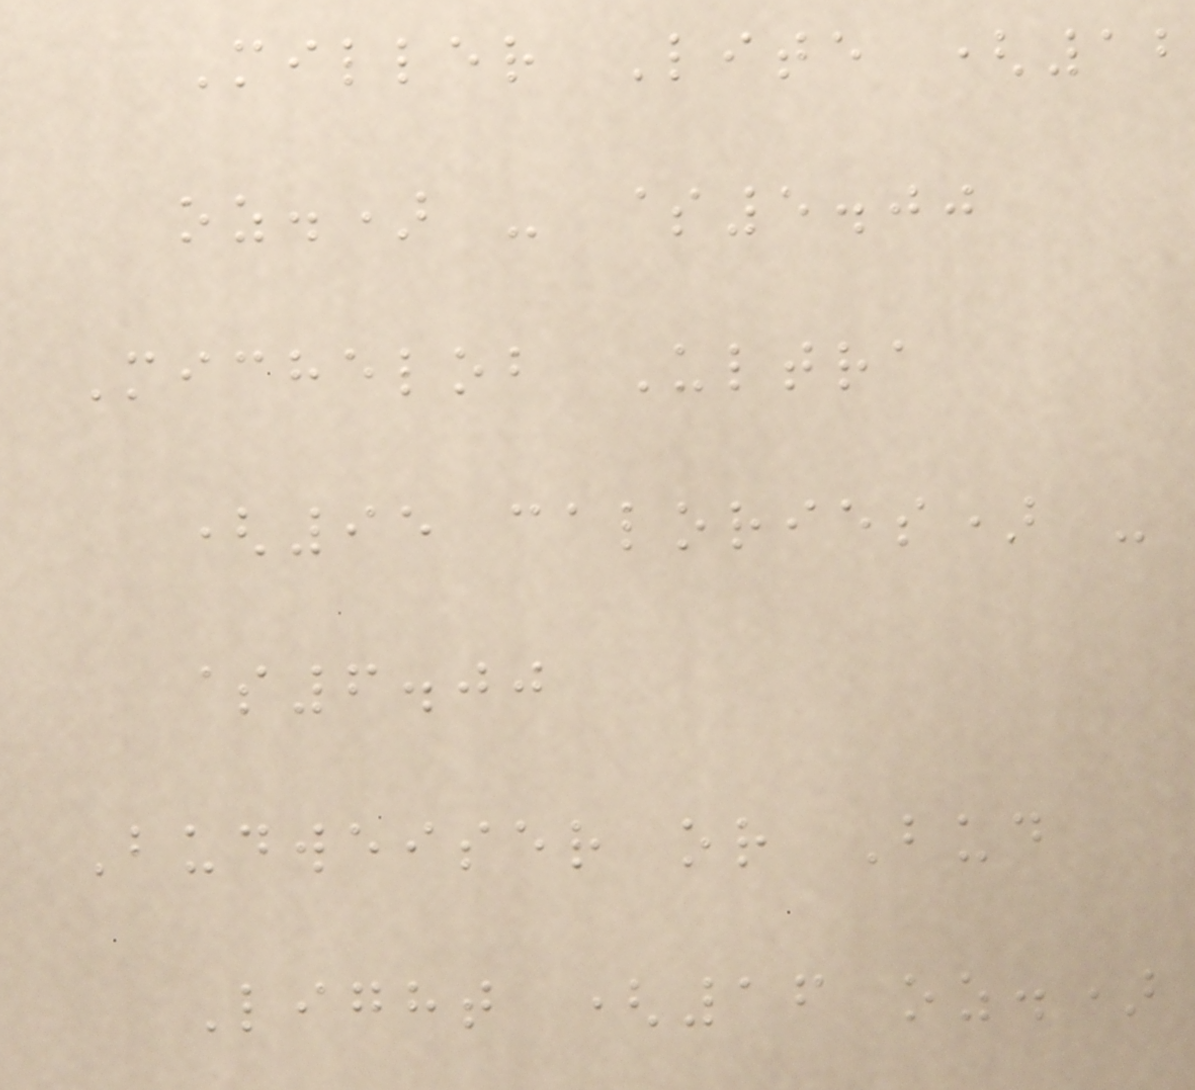Miller Lite (12
oz.) - $5.00
Michelob Ultra
(95 calories) -
$6.00
Budweiser or Bud
Light (16 oz.)
